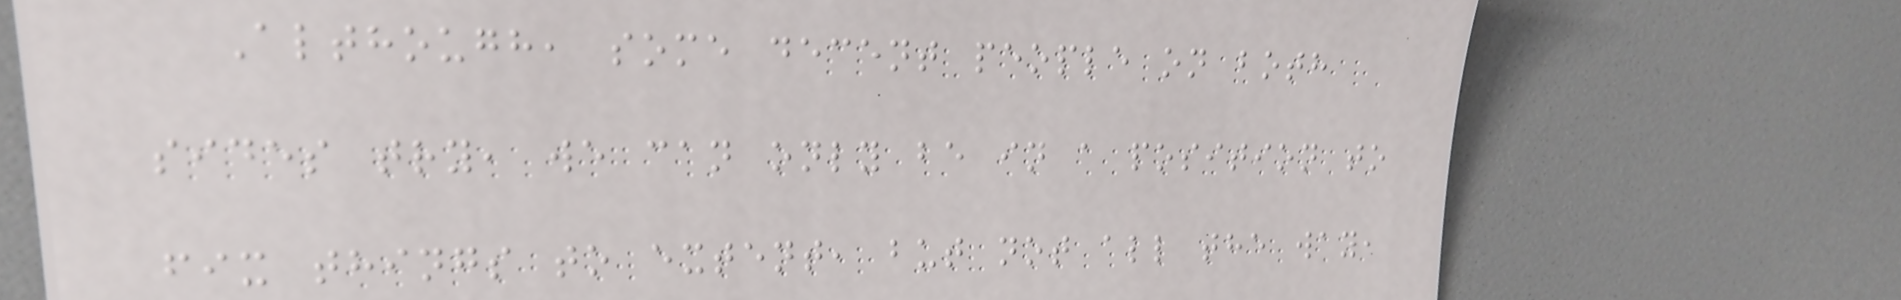Although, some decent people on both
sides try, we can only be in a position to
fix things to extent, but not all the way,
